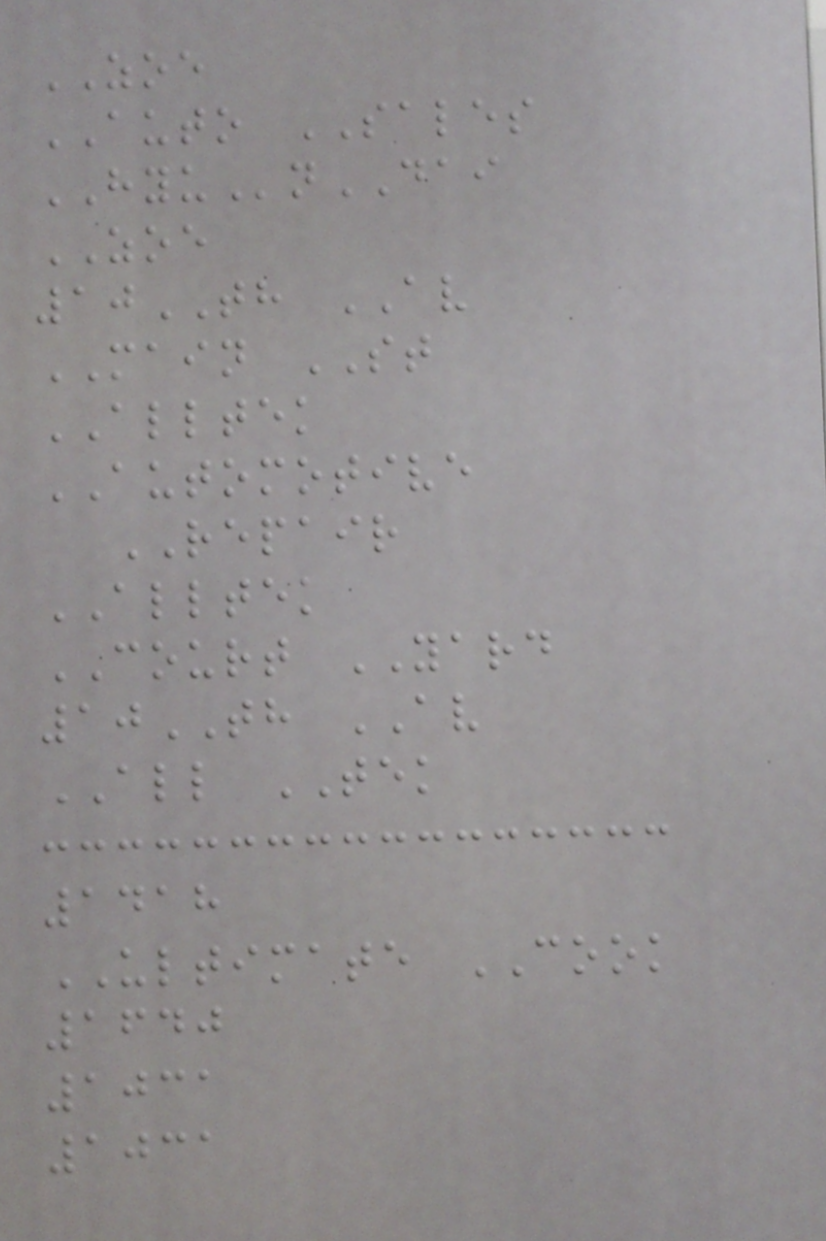ZOE
AUTO SALES
HYUnDAI
ZOE
10TH AV
MAIN ST
ALLTEK
AUTOMOTIVE
REPAIR
ALLTEK
COURT YARD
10TH AV
ALL TEK
1418
ULTIMATE COOK
1640
1031
1031
